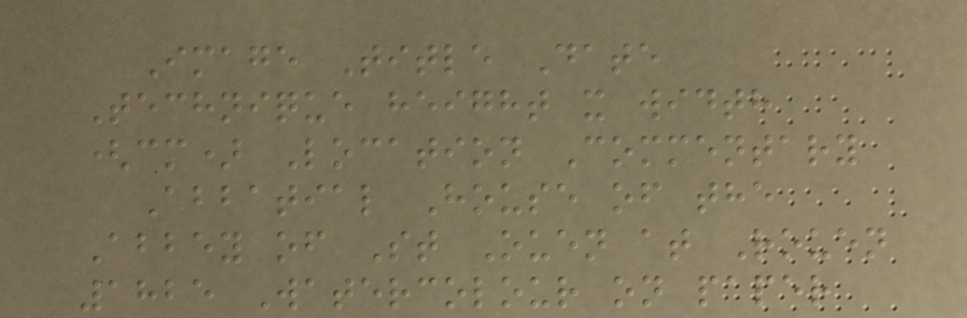Image Title Date
Technique height x width
(cm) Location Commentary
Abbatial House of the
Abbey of St Ouen at Rouen
1825 Watercolour on paper
